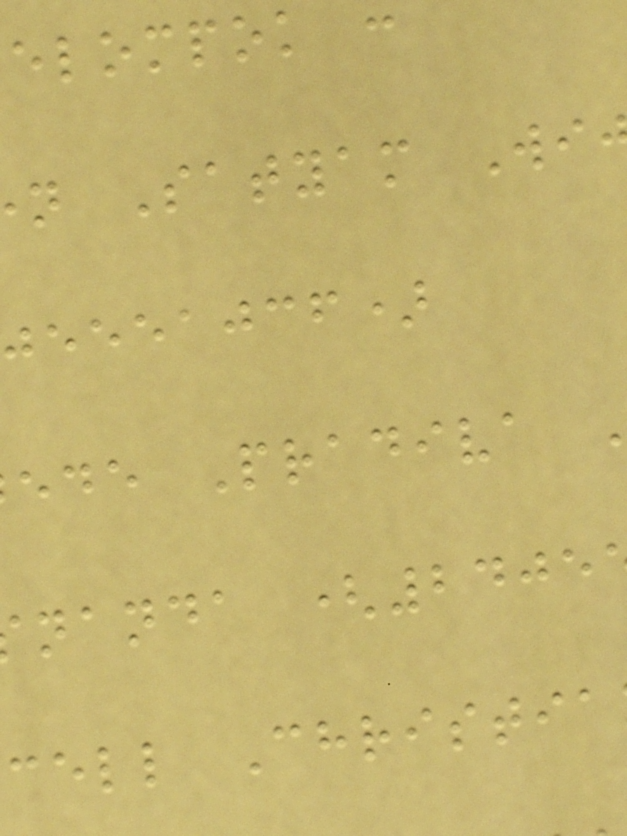elompok
n Satyam Wi
jeeeajcf)
ede Pradiva
nanda (2405
cell Christia
